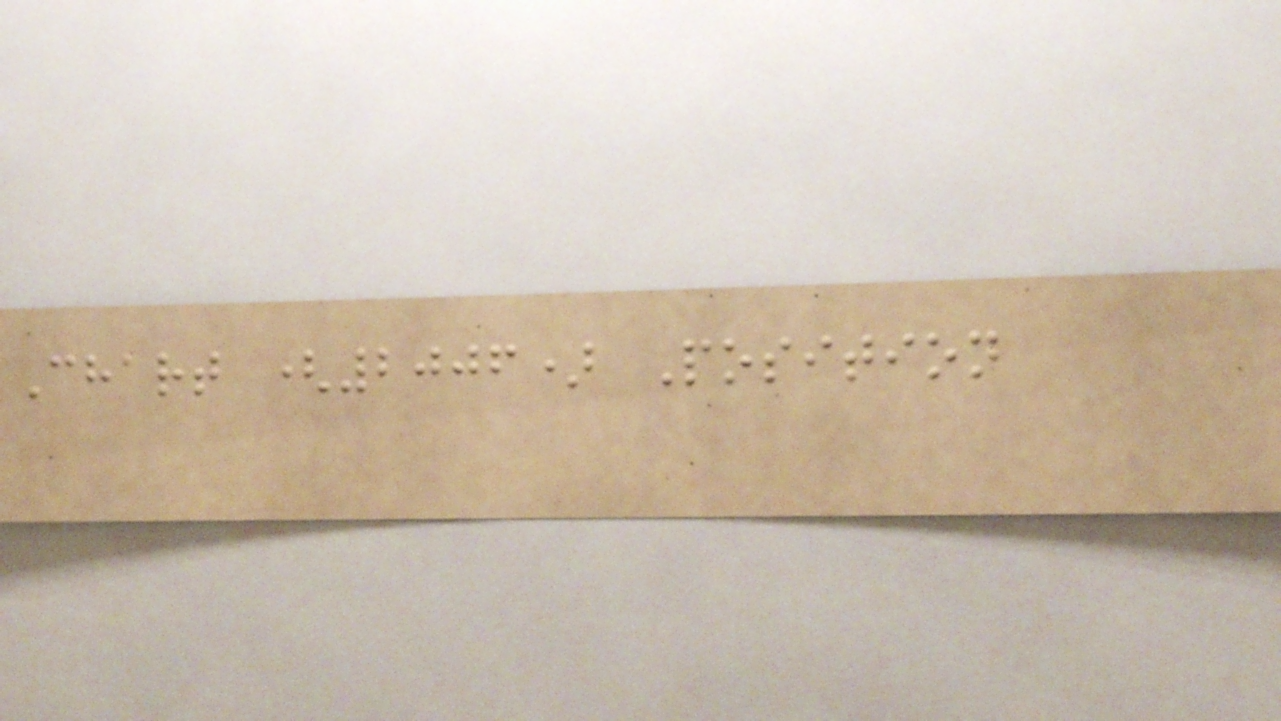Chart (2006) Position
